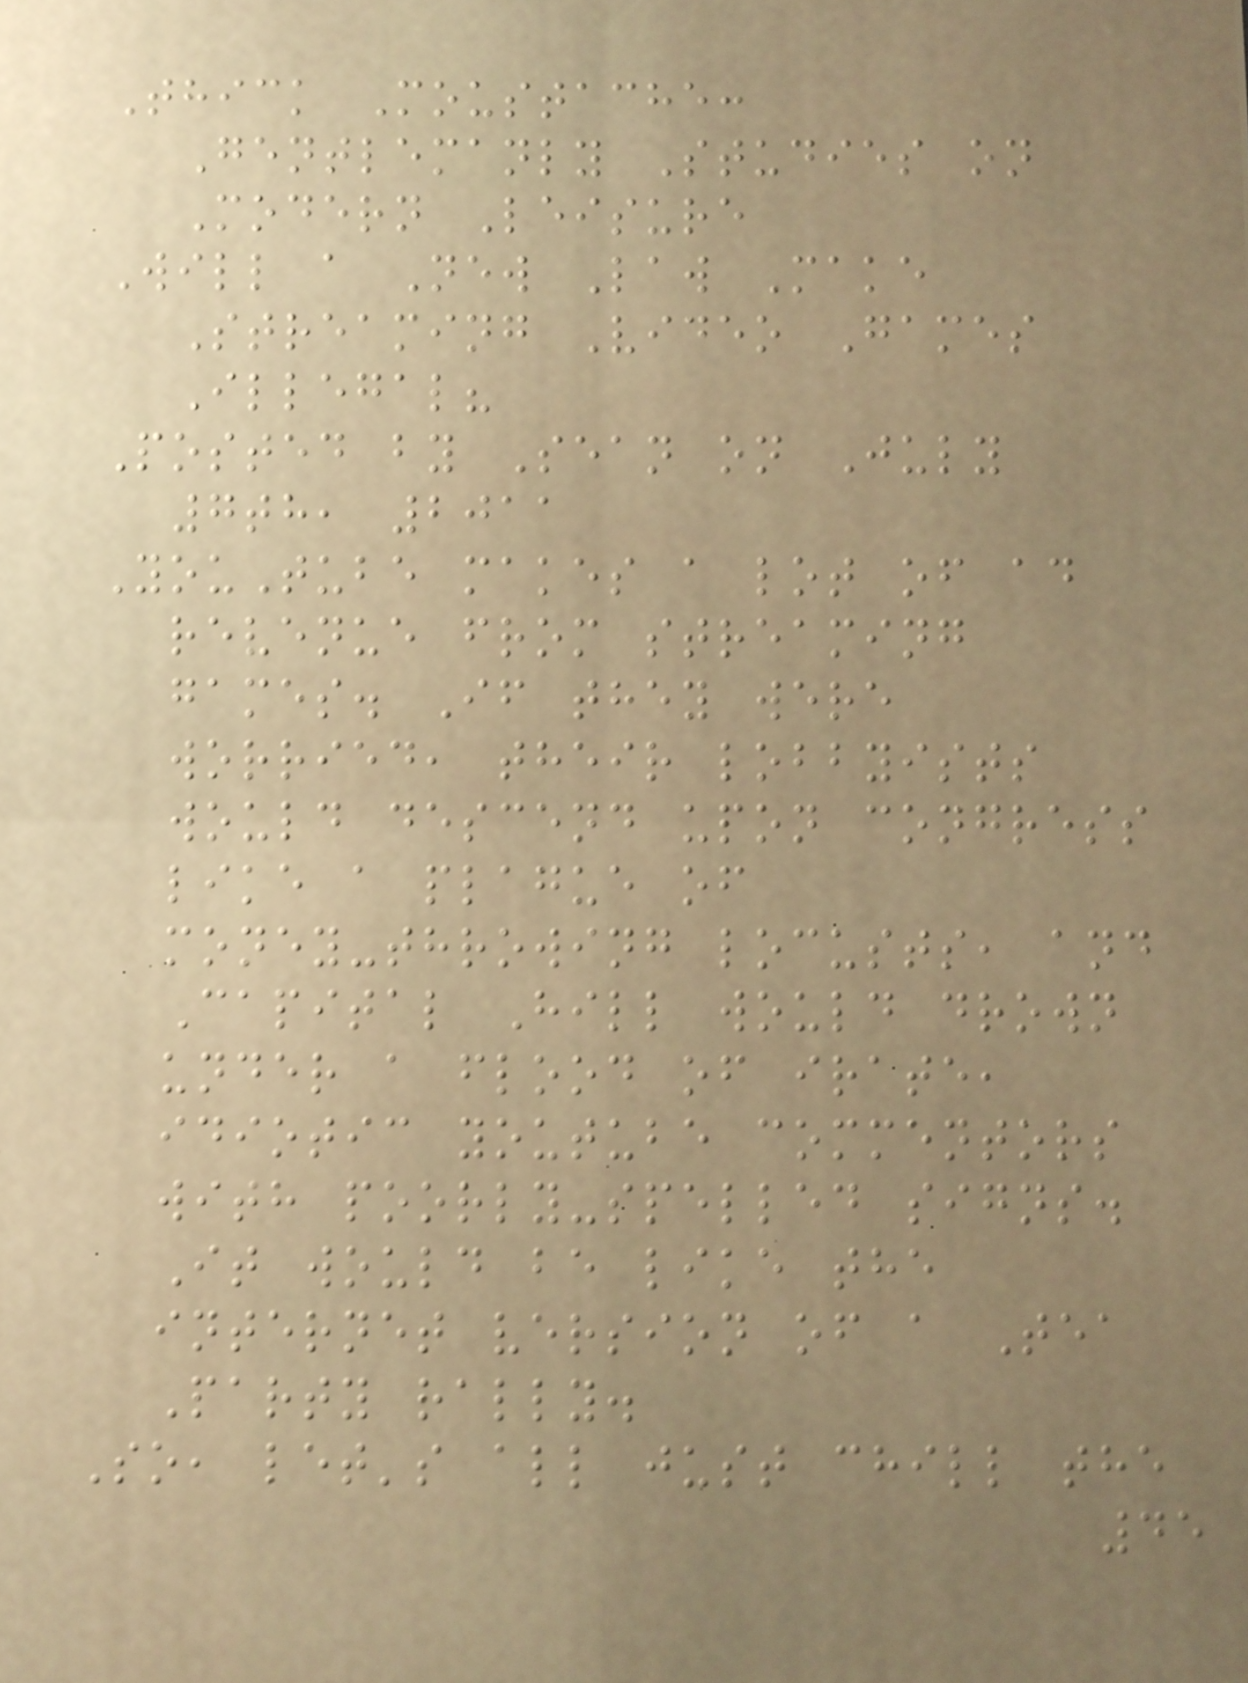Thick Moustache:
Gentlemanly Studies on
Modern Leisure
Will a New Law Make
Streaming Video Games
Illegal?
Posted by Sean on July
7th, 2011
YouTube makes a lot of ad
revenue from streaming
games. If they were
worried, their lobbyists
would descend upon congress
like a plague of
money-throwing locusts, and
Capital Hill would drown
under a flood of irate,
idiotic youtube commentors
with poorly-spelled signs.
It would be like the
internet version of a Tea
Party rally.
So, let's all just chill the
45
